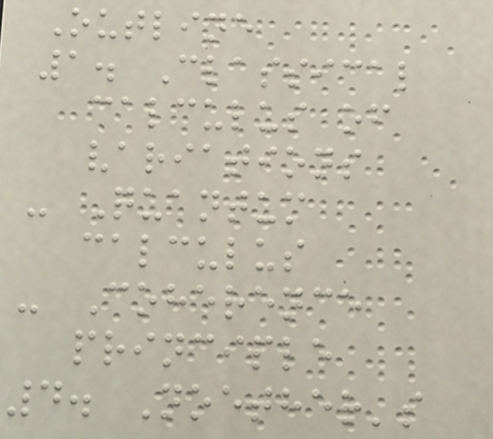Outline
1. Classical
calculus of
variations
- Quantum
calculus
- Coherence
principle
4. Noether's
